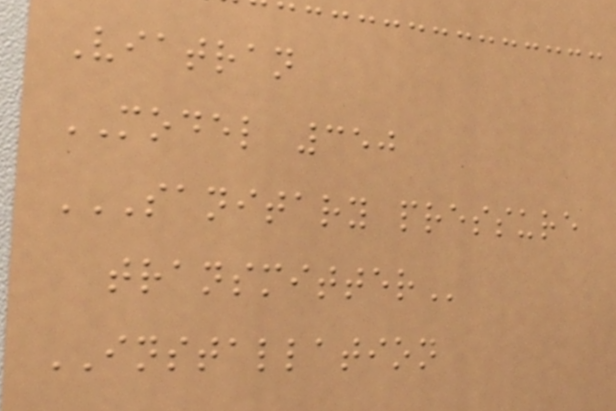Viatran
MODEL 350
SANITARY PRESSURE
TRANSMITTER
INSTALLATION
